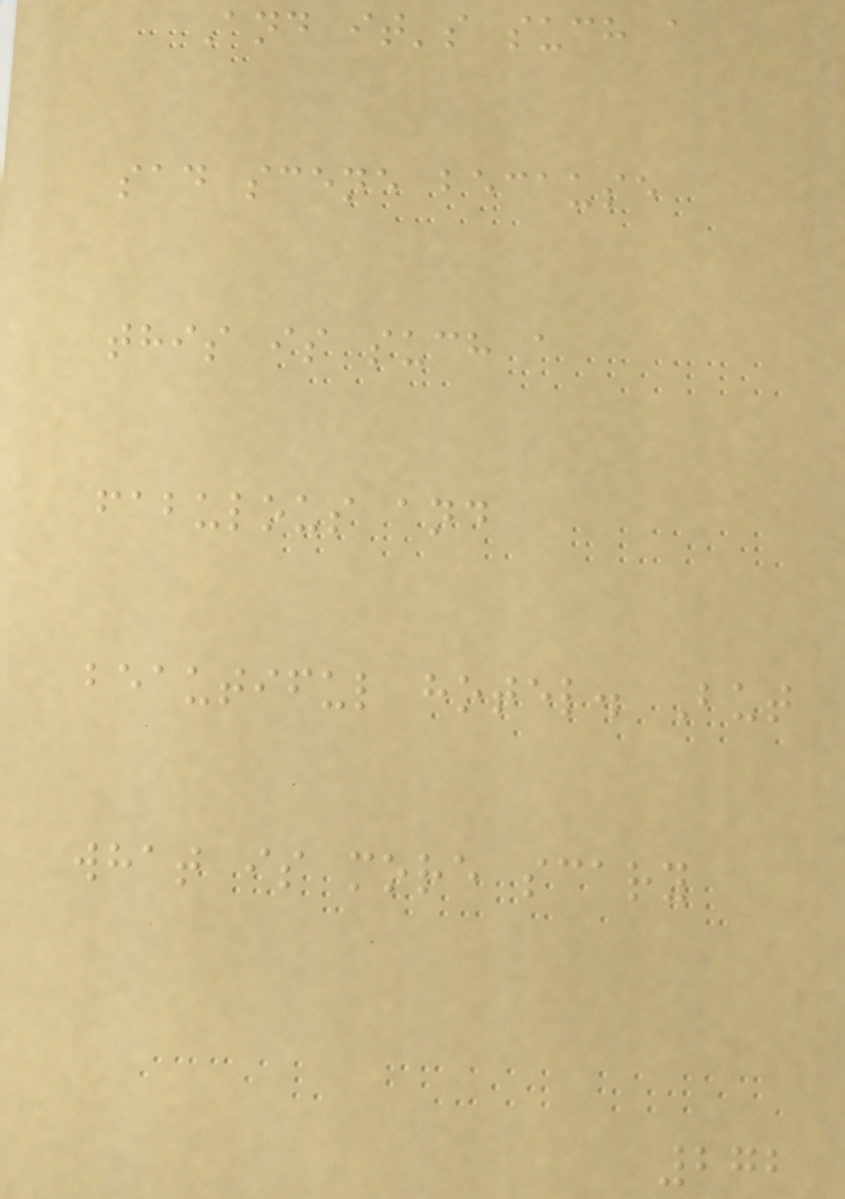And it's such a
sad scene because
this is such a
fabulous and
beautiful hotel. But
what is more scary
272
